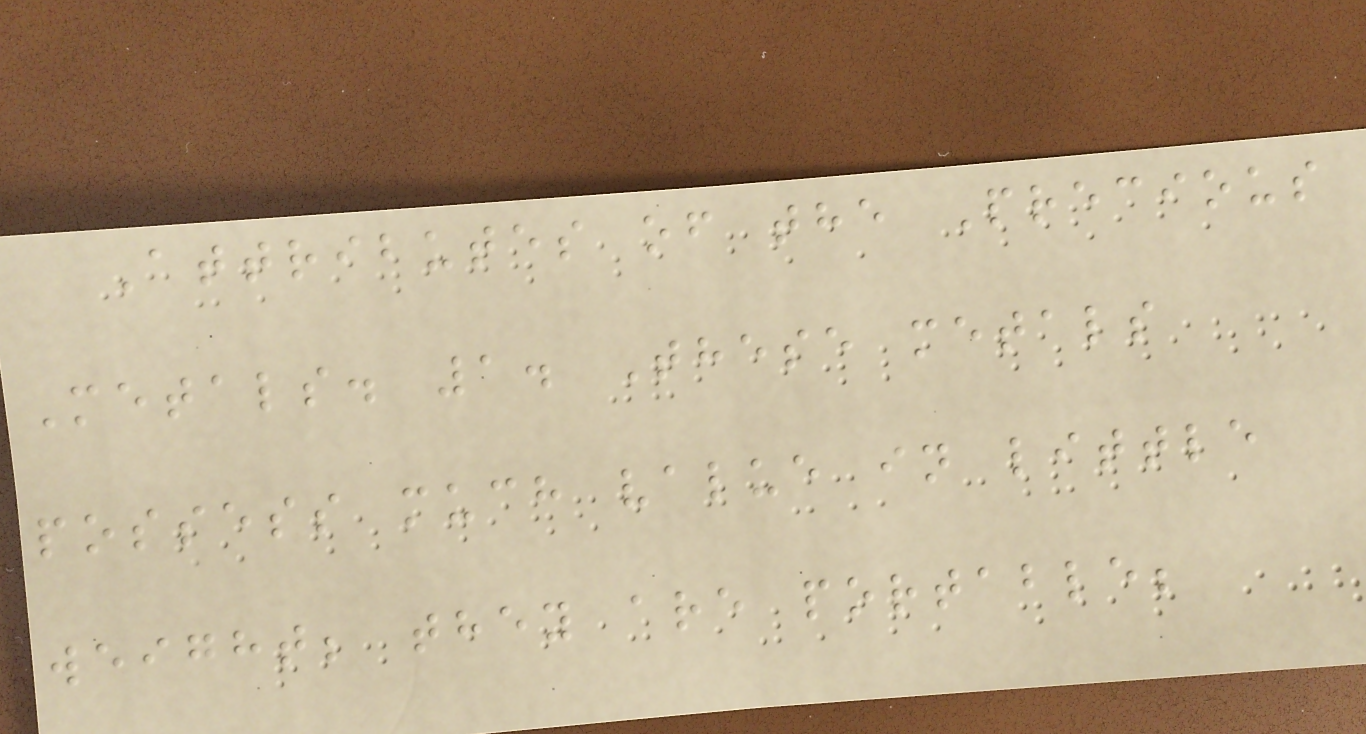Attributes of the Precious
Metals. 1. These metals
possess much value in little
weight; they are portable;
